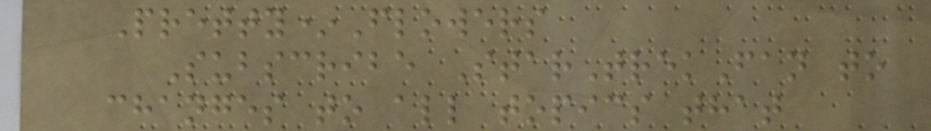Pretty*Flowers
Subscribe StarTrekFan to
changes to all topics that
